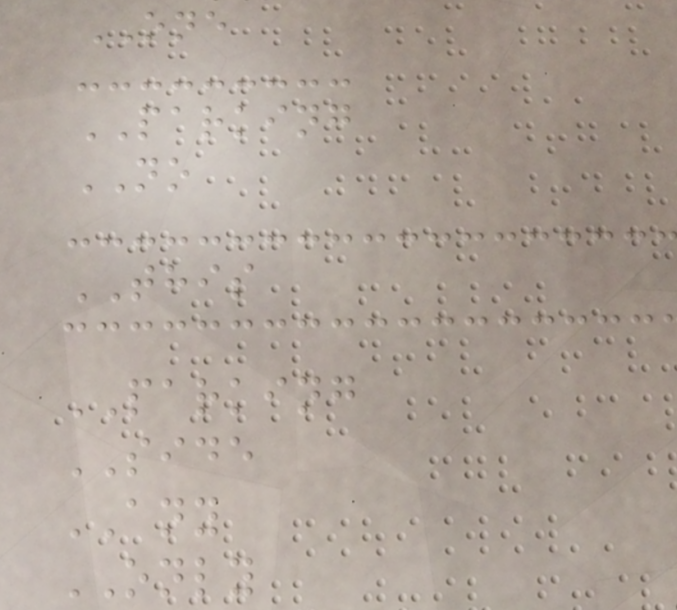ONE
PARKING
NO
THIS
PARKING
SIDE
ANY
ONLY
